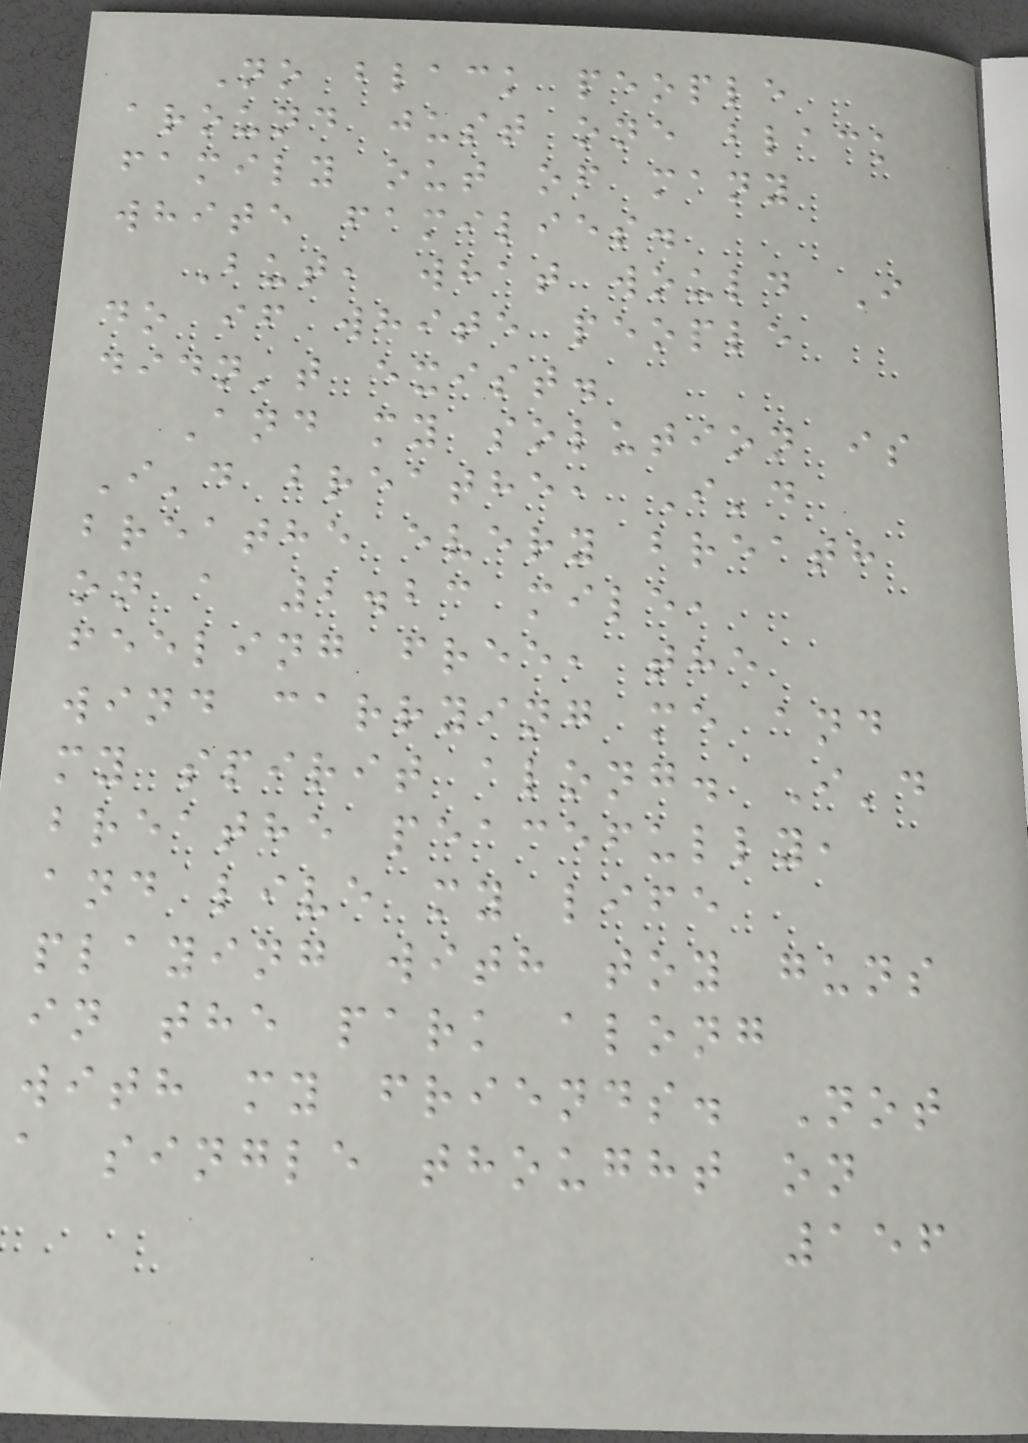No black people
around just one black
family out of many
white families.
But, what would I
do if white people
didn't exist.
And my solution is
I'd breathe, I'd
breathe every breath
on a 2.23 mile,
feeling free, the
wind carrying me and
my spirit along. I'd
breathe peacefully,
and live my life
playing with toy guns
in the park along
with my friends. Not
a single thought on
156
